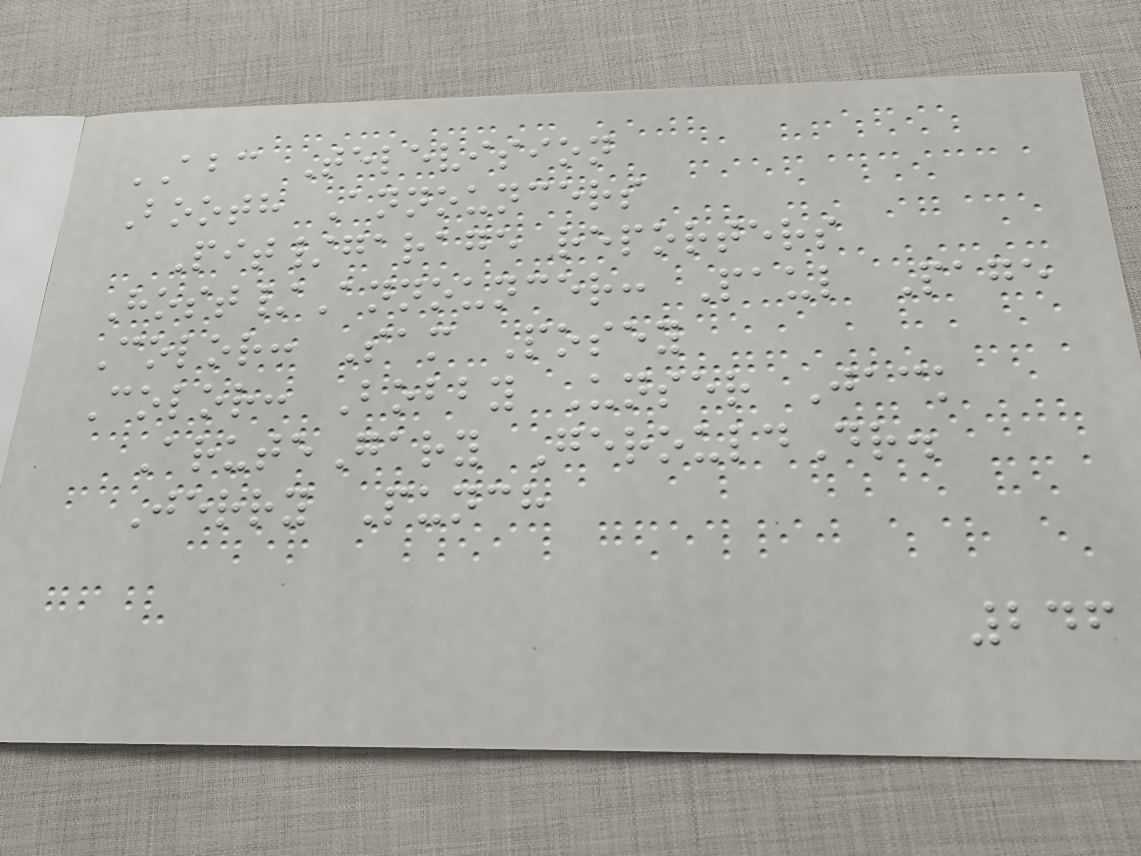ABC Television
Booth Announcers
Pit/garage reporters
Host/Announcer: Paul Page
Color: Sam Posey
Color: Bobby Unser Jack
AruteGary GerouldDr.
Jerry Punch
246
